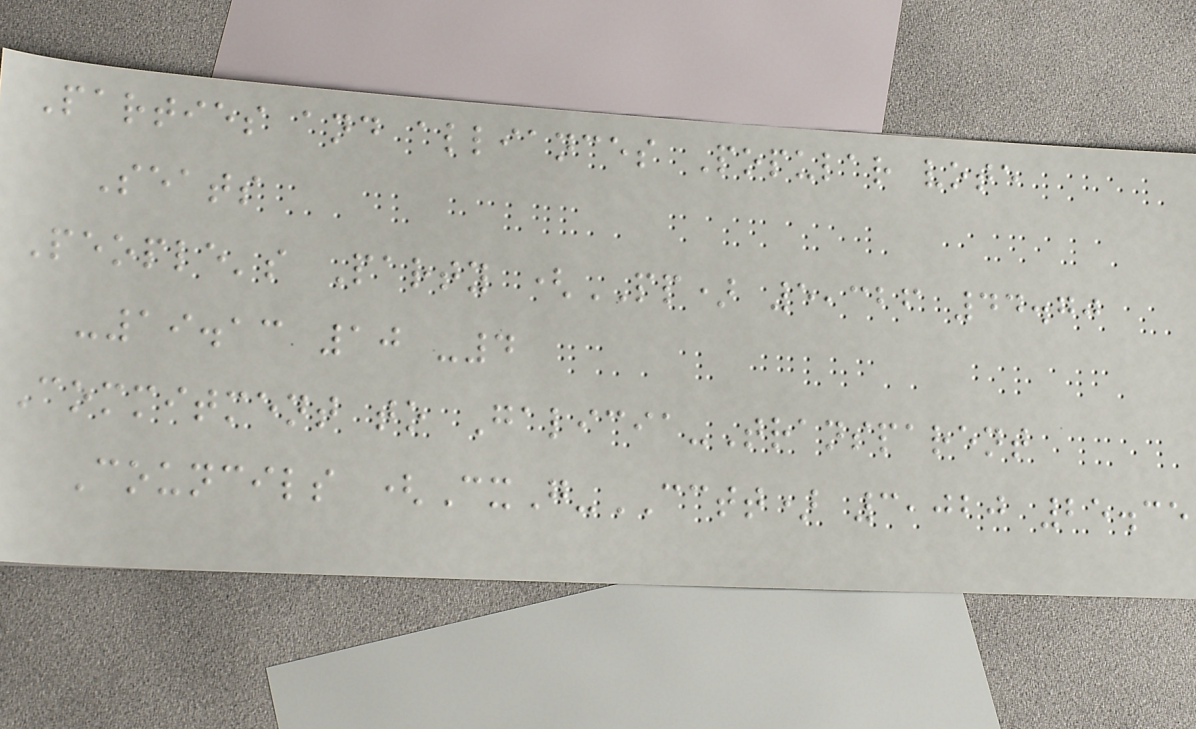Parties and alliances Popular vote
Seats
People's Party (PP) 5,326 44.70
-19.13 10 -4
Commitment to Galicia-Transparent
Councils (CxG-CCTT) 3,020 25.35
